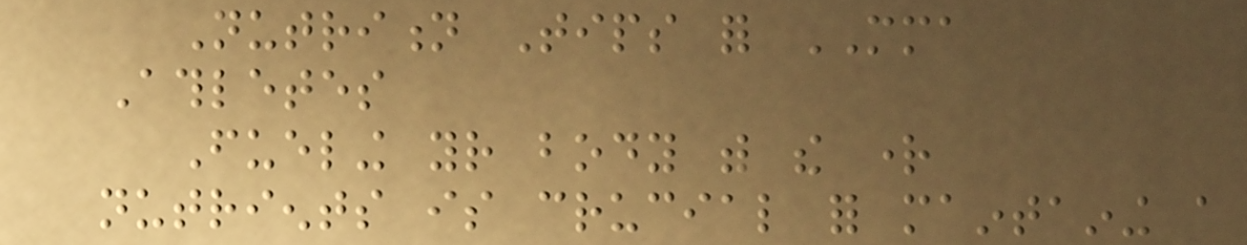Nutrition Tips for MMA
Athletes
Fueling your body with the right
nutrients is crucial for maintaining a
